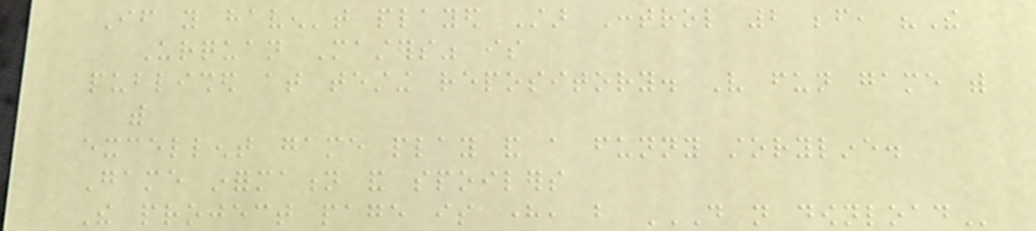If you haven't played Star Control 2 before, "The
Urquan Masters" is
published at testing repository. Very fun game with
with
excellent game play and a funny storyline.
Game information and spoilers
The project page is here, but DO NOT DOWNLOAD
